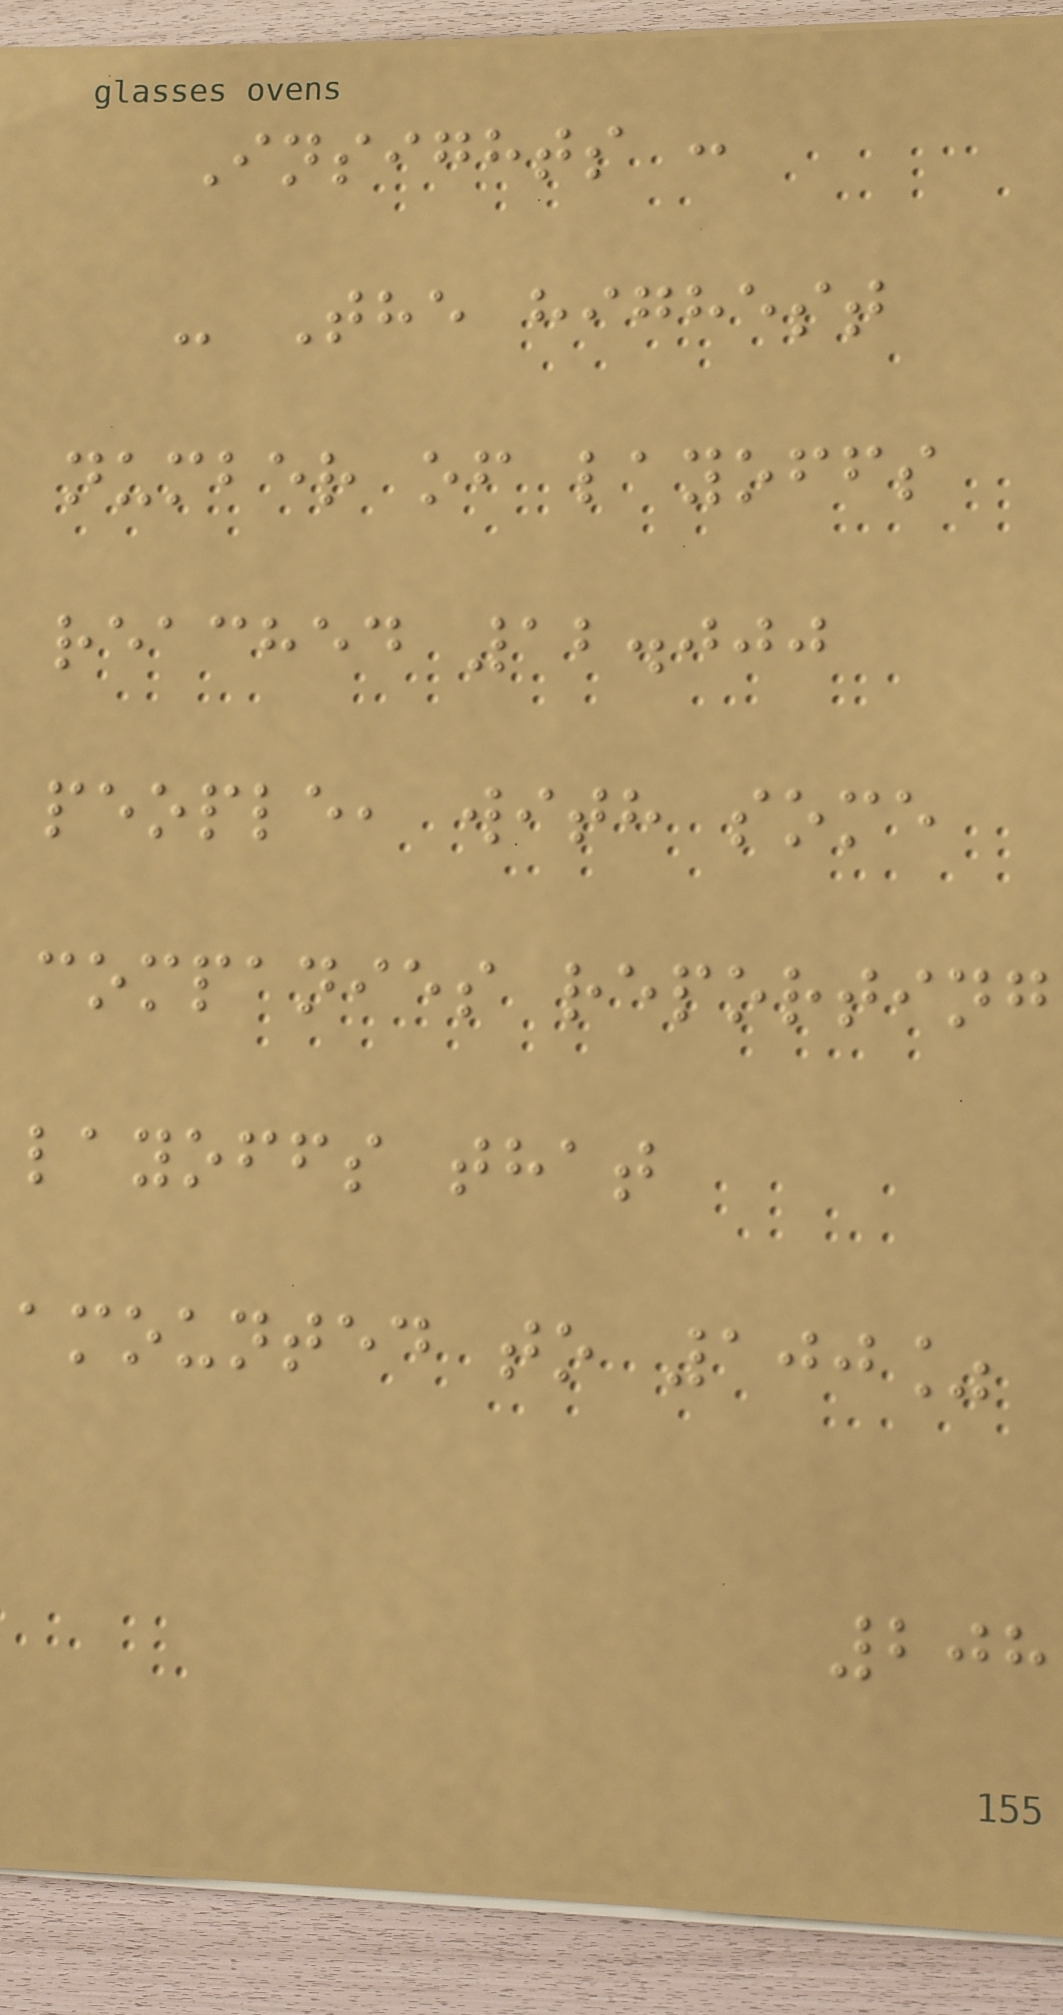Insights :
- The highest
number of layoffs
reached 12.000
people, with some
companies reporting
layoffs that
amounted to 100%
208
